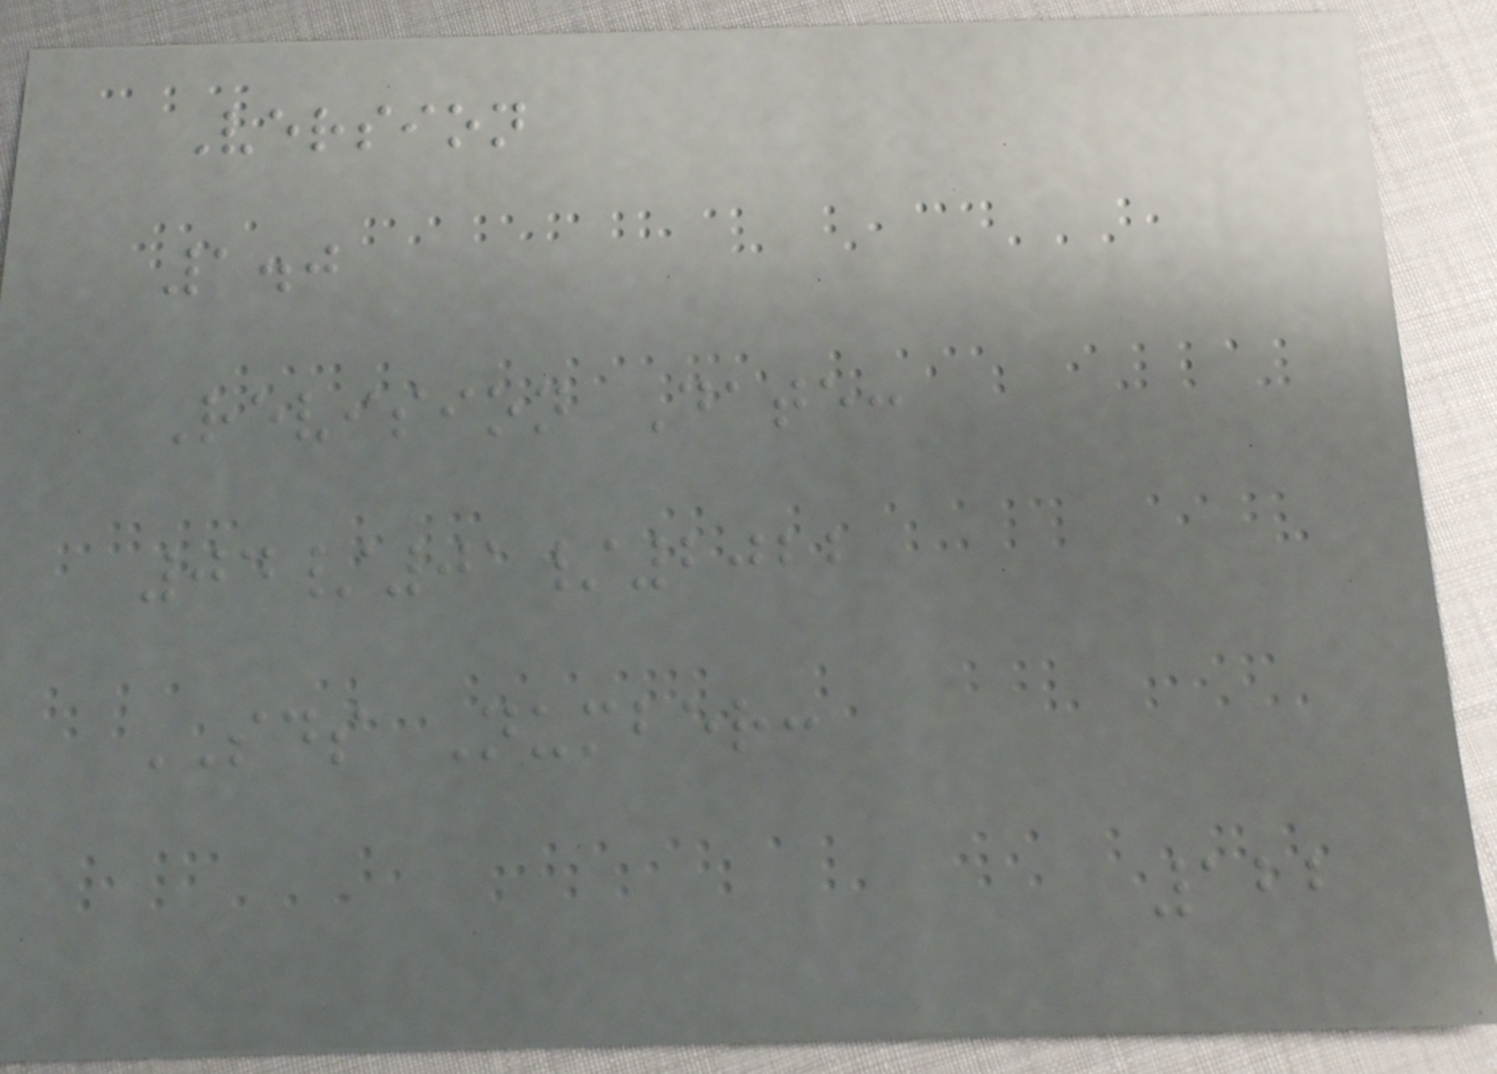Version
1.0
Revision Date:
04/01/2022
SDS Number:
122
